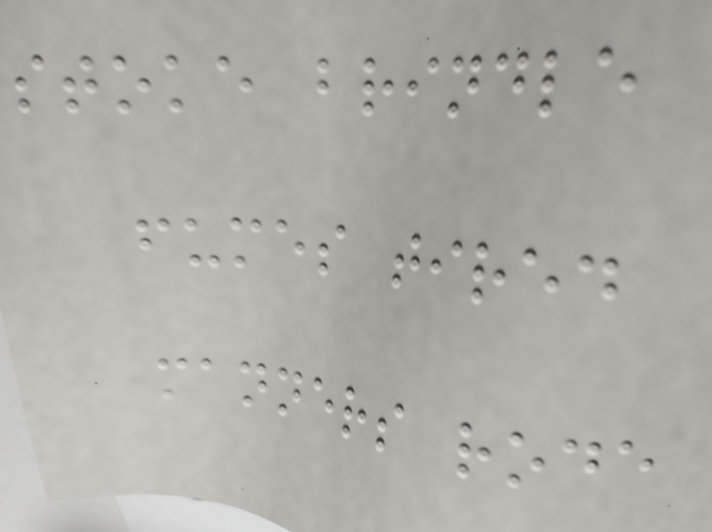stoke brindle
fumes tired
manners rode
